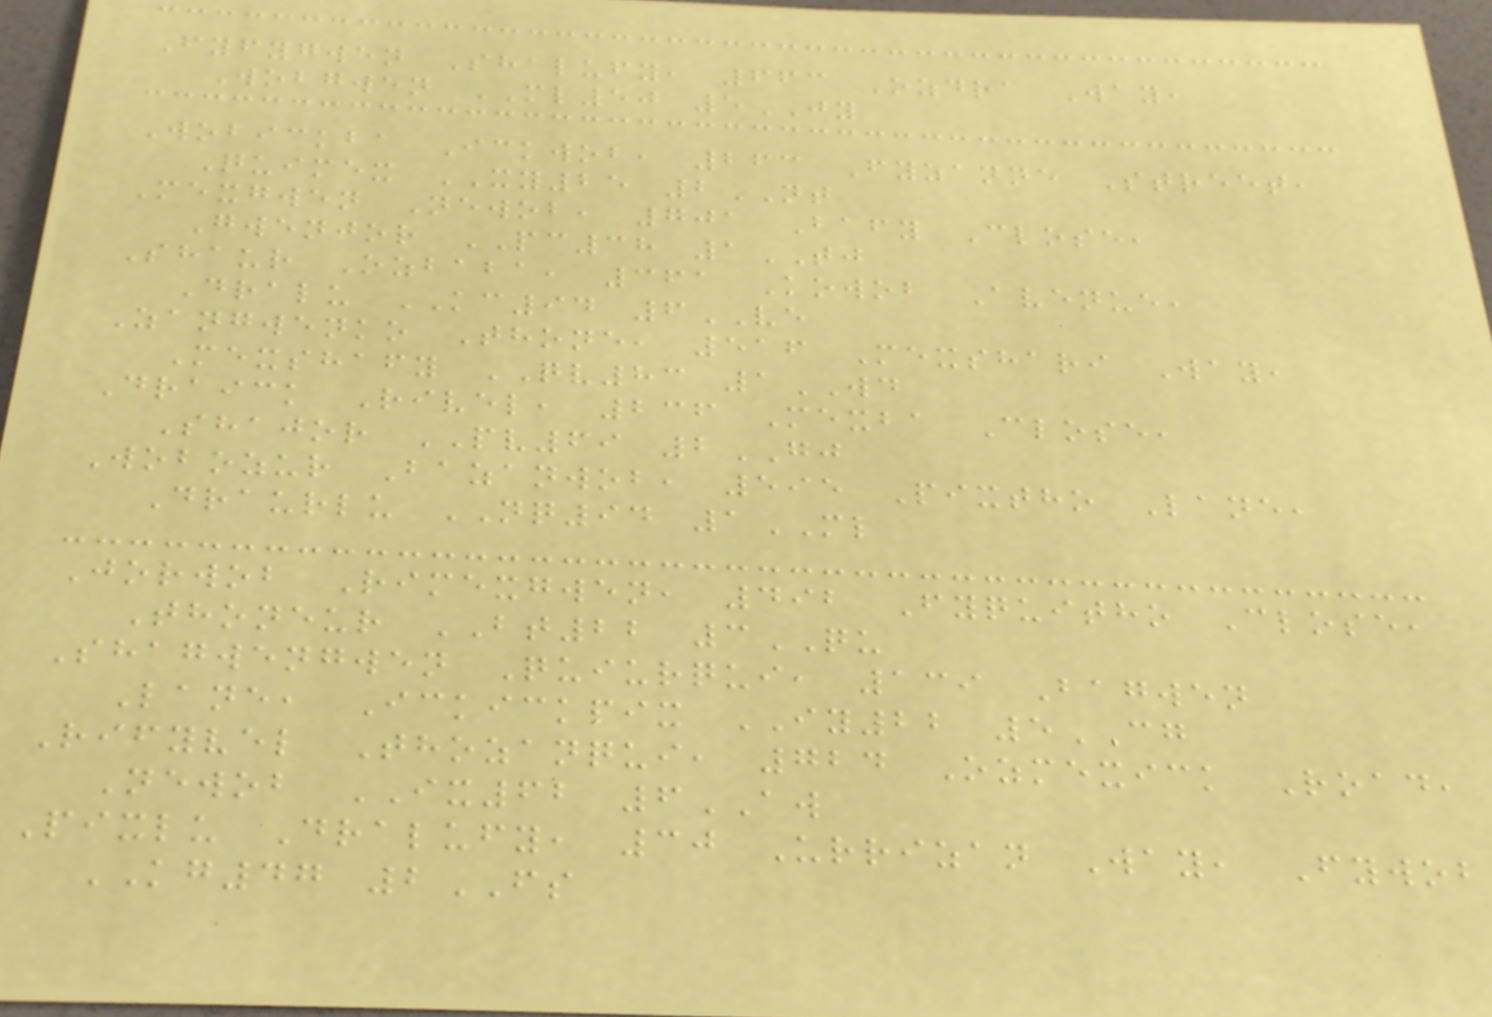Fyfygwen Shalufy, 663 Ozdra Way,
Wobgwen ML50 5JY
Wobickba Ickwob, 263 Fyzanne Street,
Quimex XY25 2NT
Mexgwen Newob, 701 Bafy Close,
Gwenjor PC38 1TJ
Shaur Ozbaba, 361 Kowob Avenue,
Dralu KC94 6VE
Zangwenko Thone, 516 Mexshari Way,
Mexshafy QV83 1WD
Draick Rivel, 236 Mexba Close,
Shajor PV69 2GJ
Wobozur Bazanwob, 595 Pixtho Lane,
Draurlu NQ94 1ML
Jorwob Rimexgwen, 492 Fyquitho Close,
Thoneur BT22 3QU
Shagwengwen Quiurqui, 139 Bagwen
Lane, Ickickpix IY22 5CG
Rifyvel Thozanqui, 724 Ozmexick Road,
Newob IX62 6AW
Pixlu Dralufy, 30 Urrizan Way, Fywob
KG47 2FS
